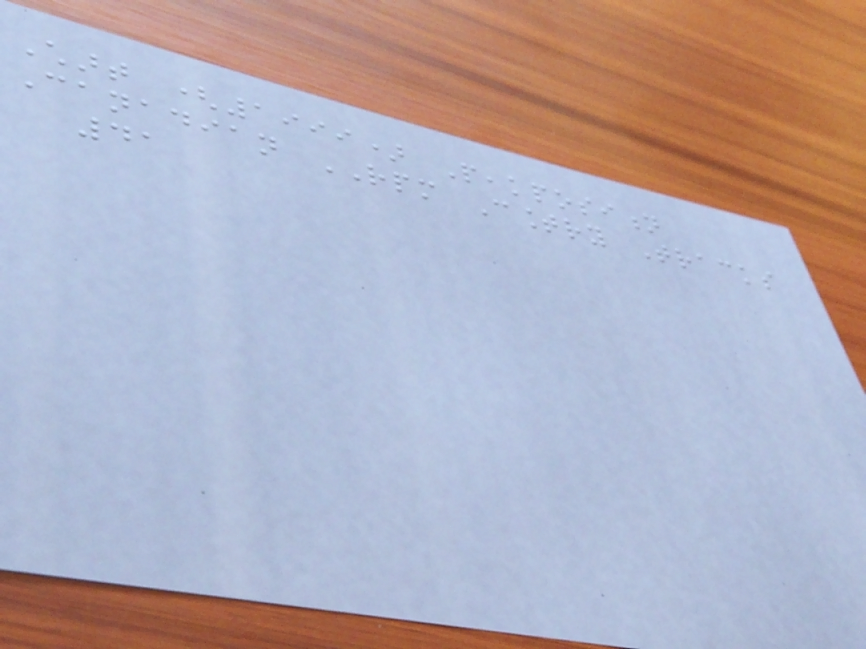Chart (1999) Peakposition
Canadian RPM Country Tracks
41
